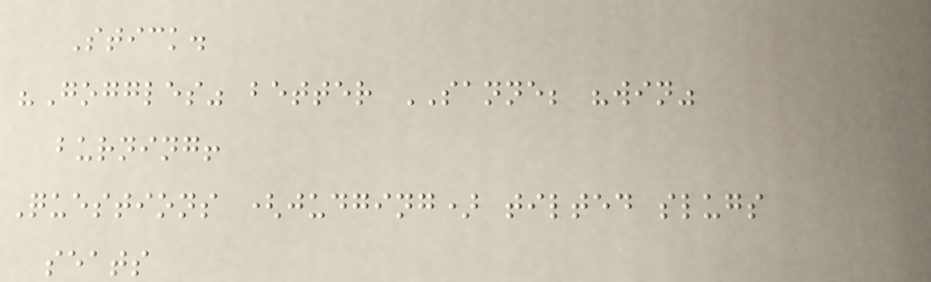Stick.
"Goggles" better SANNE; "win"
burning!
Questions (judging) tilted slugs
seats
